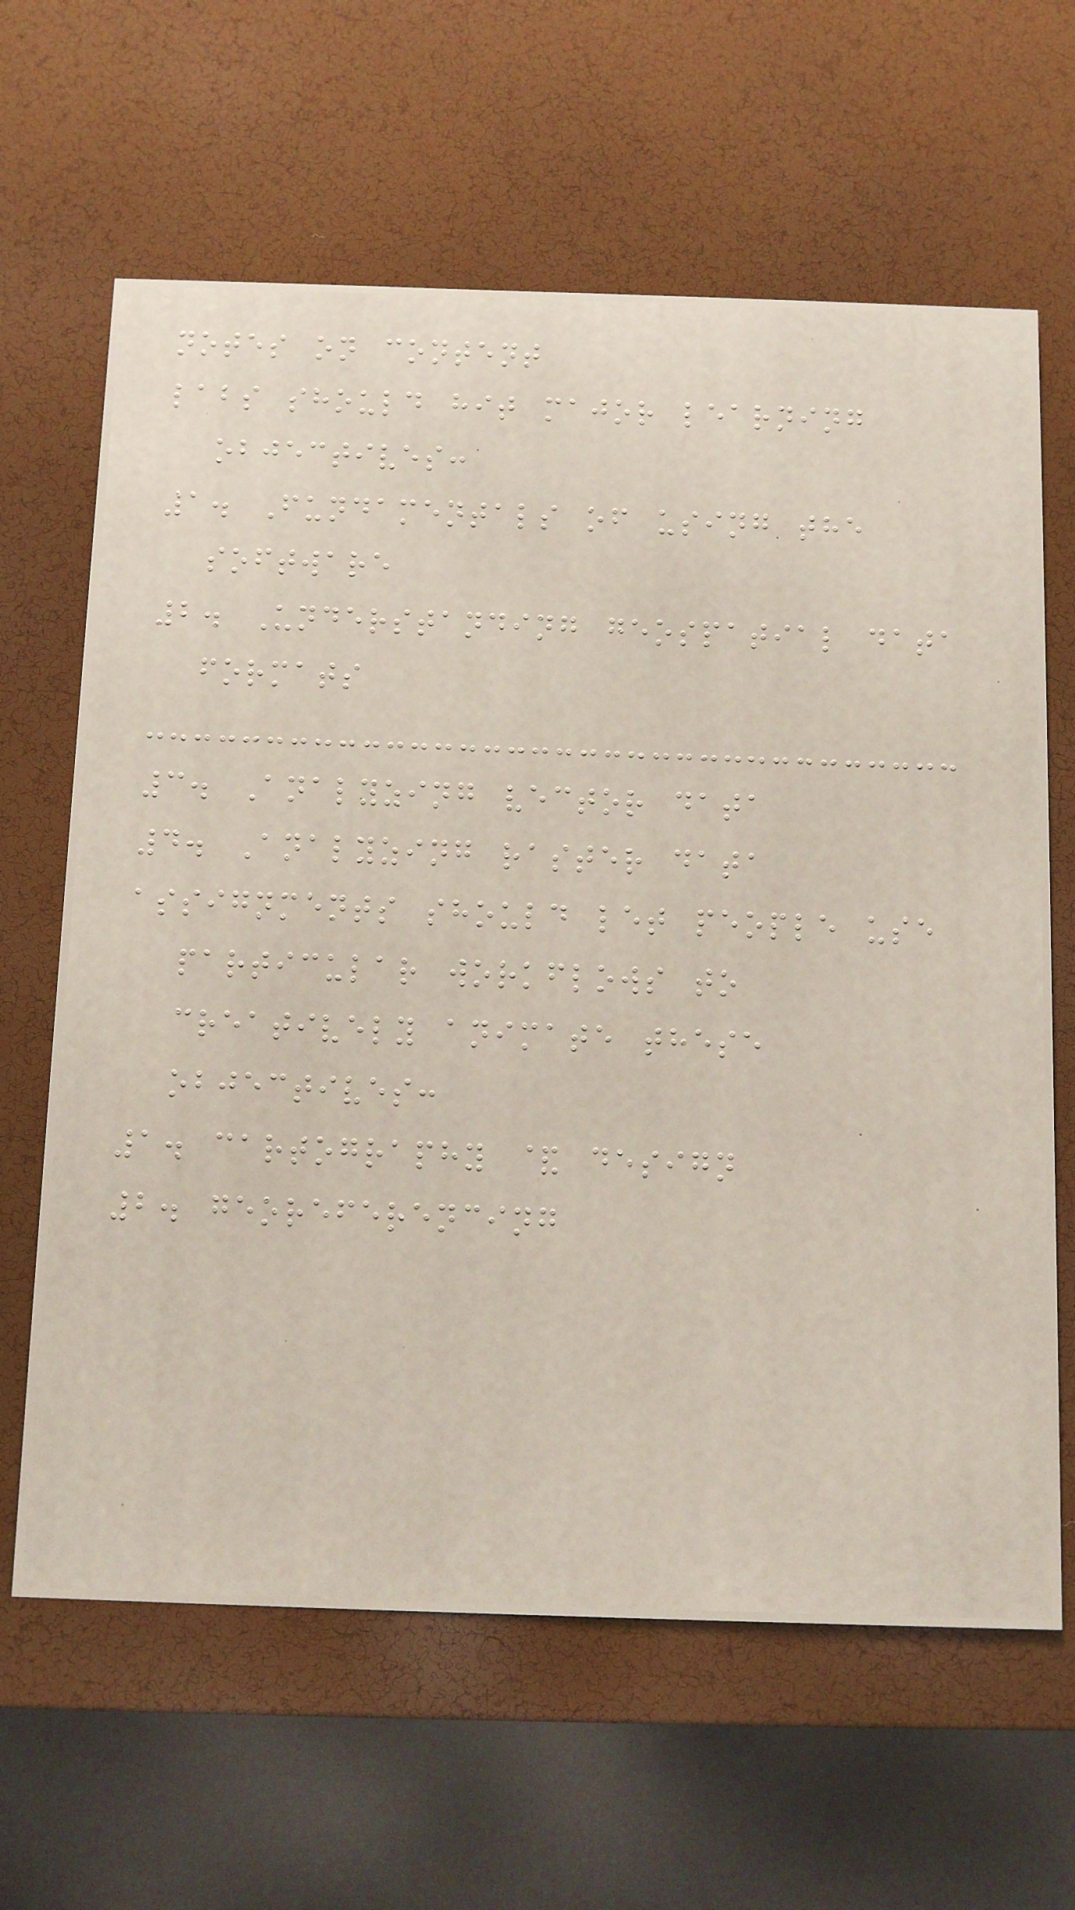notes on content
labs should hit major learning
objectives:
1. Fundamentals of using the
software
2. Understanding geospatial data
formats
3. Analyzing vector data
4. Analyzing raster data
assignments should let people use
particular workflows to
creatively animate these
objectives:
1. cartography & design
2. georeferencing
